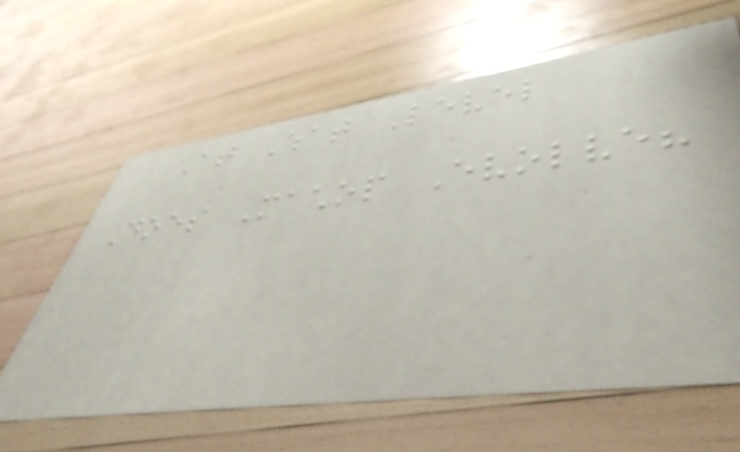At What Level
Does Machop Evolve?
